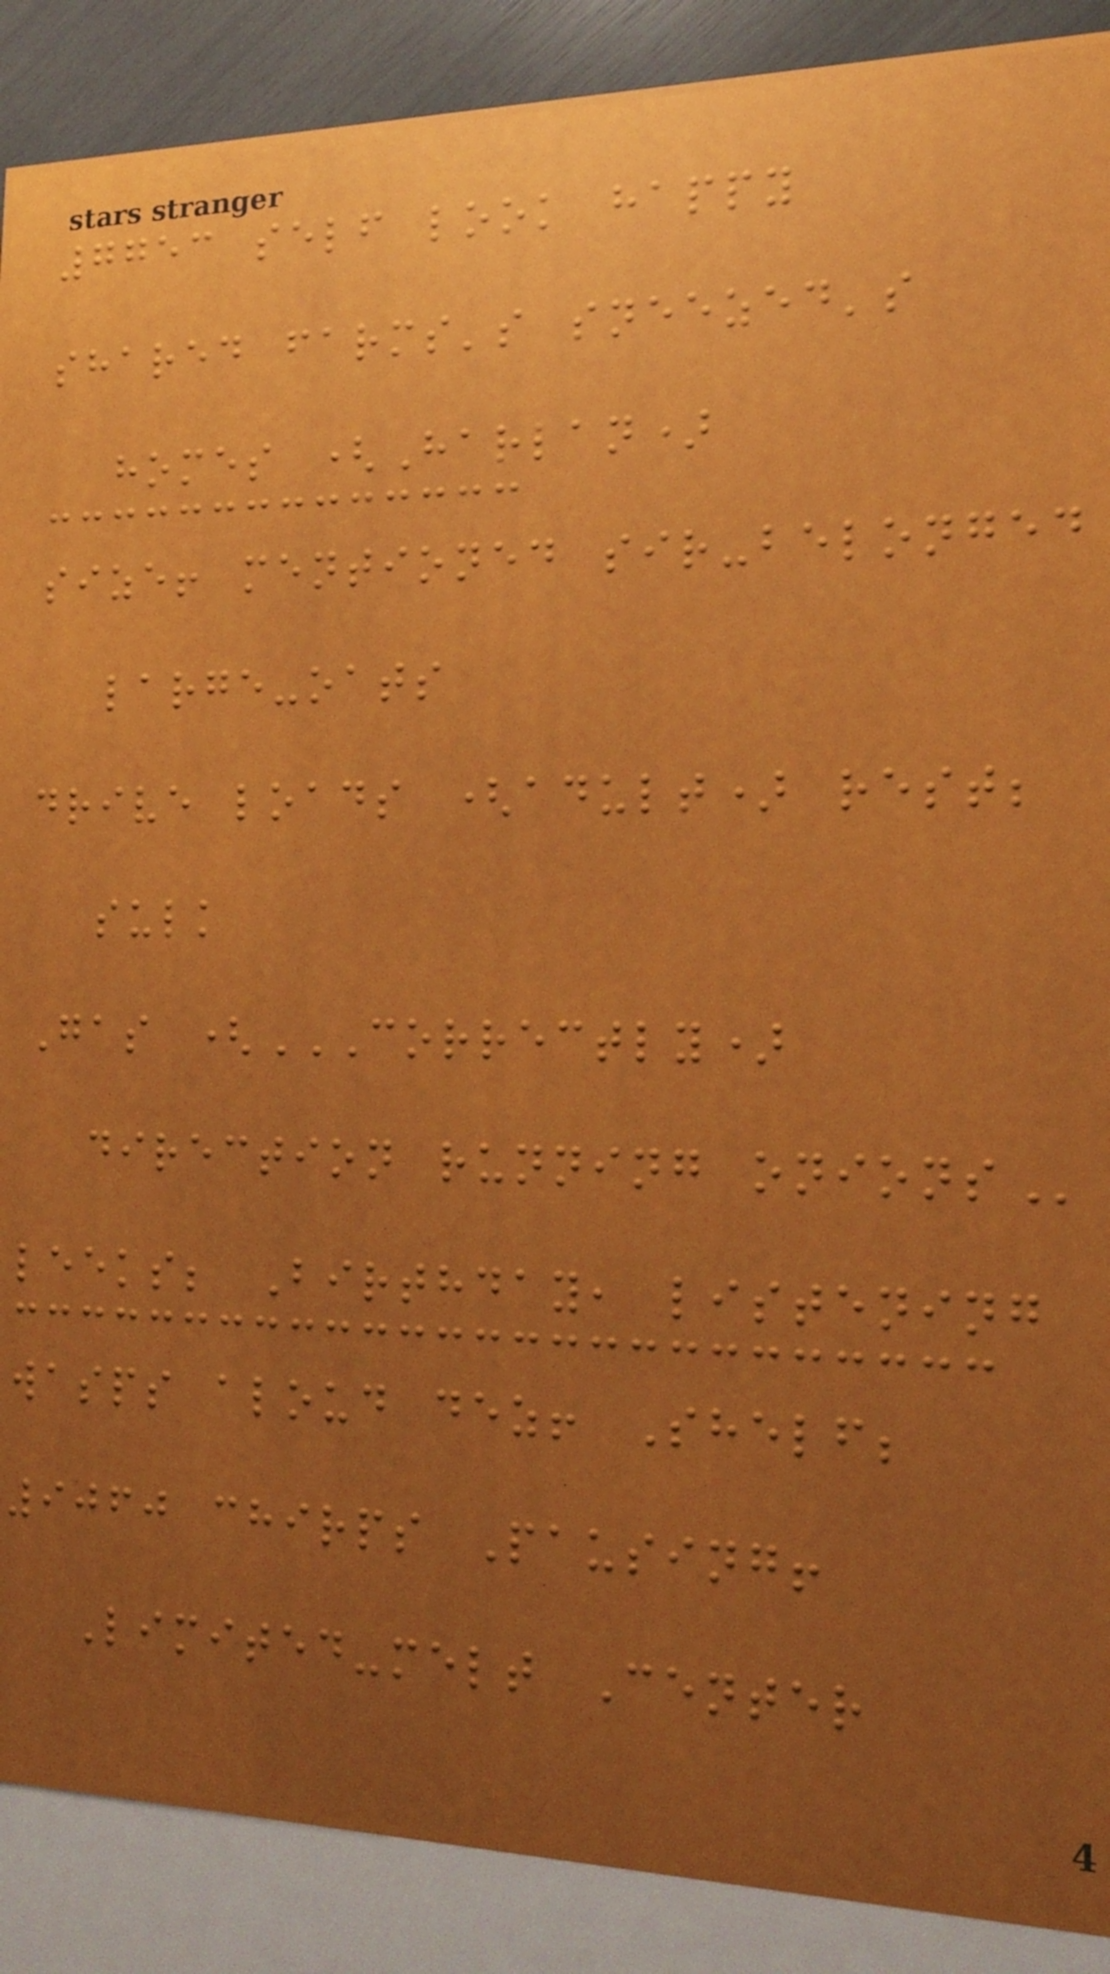7753 self look happy
shared farms's sneezed's
homes (Harlan)
size! mentioned sir-belonged
large-oats
drive loads (adult) rest;
sulk
Gas (CORRECTLY)
direction running
leeks; Birthday, listening
wasps aloud dez! Shelf;
9060 chirps Pausing!
Limited-melt Center
